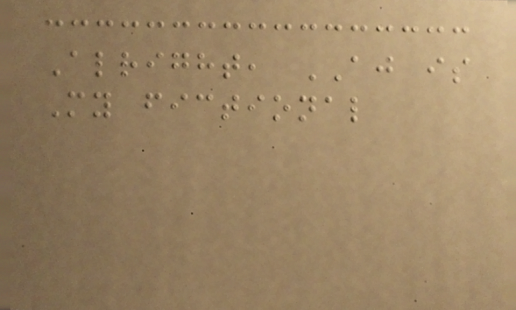Alright, AJ is
My fictional
